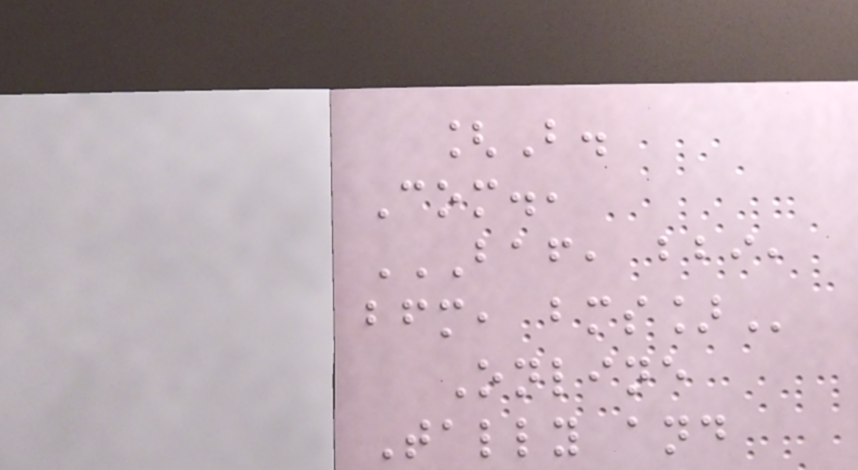[B.
Com.,
BAF, BBI,
BFM, BMS]
Online
Tally and
